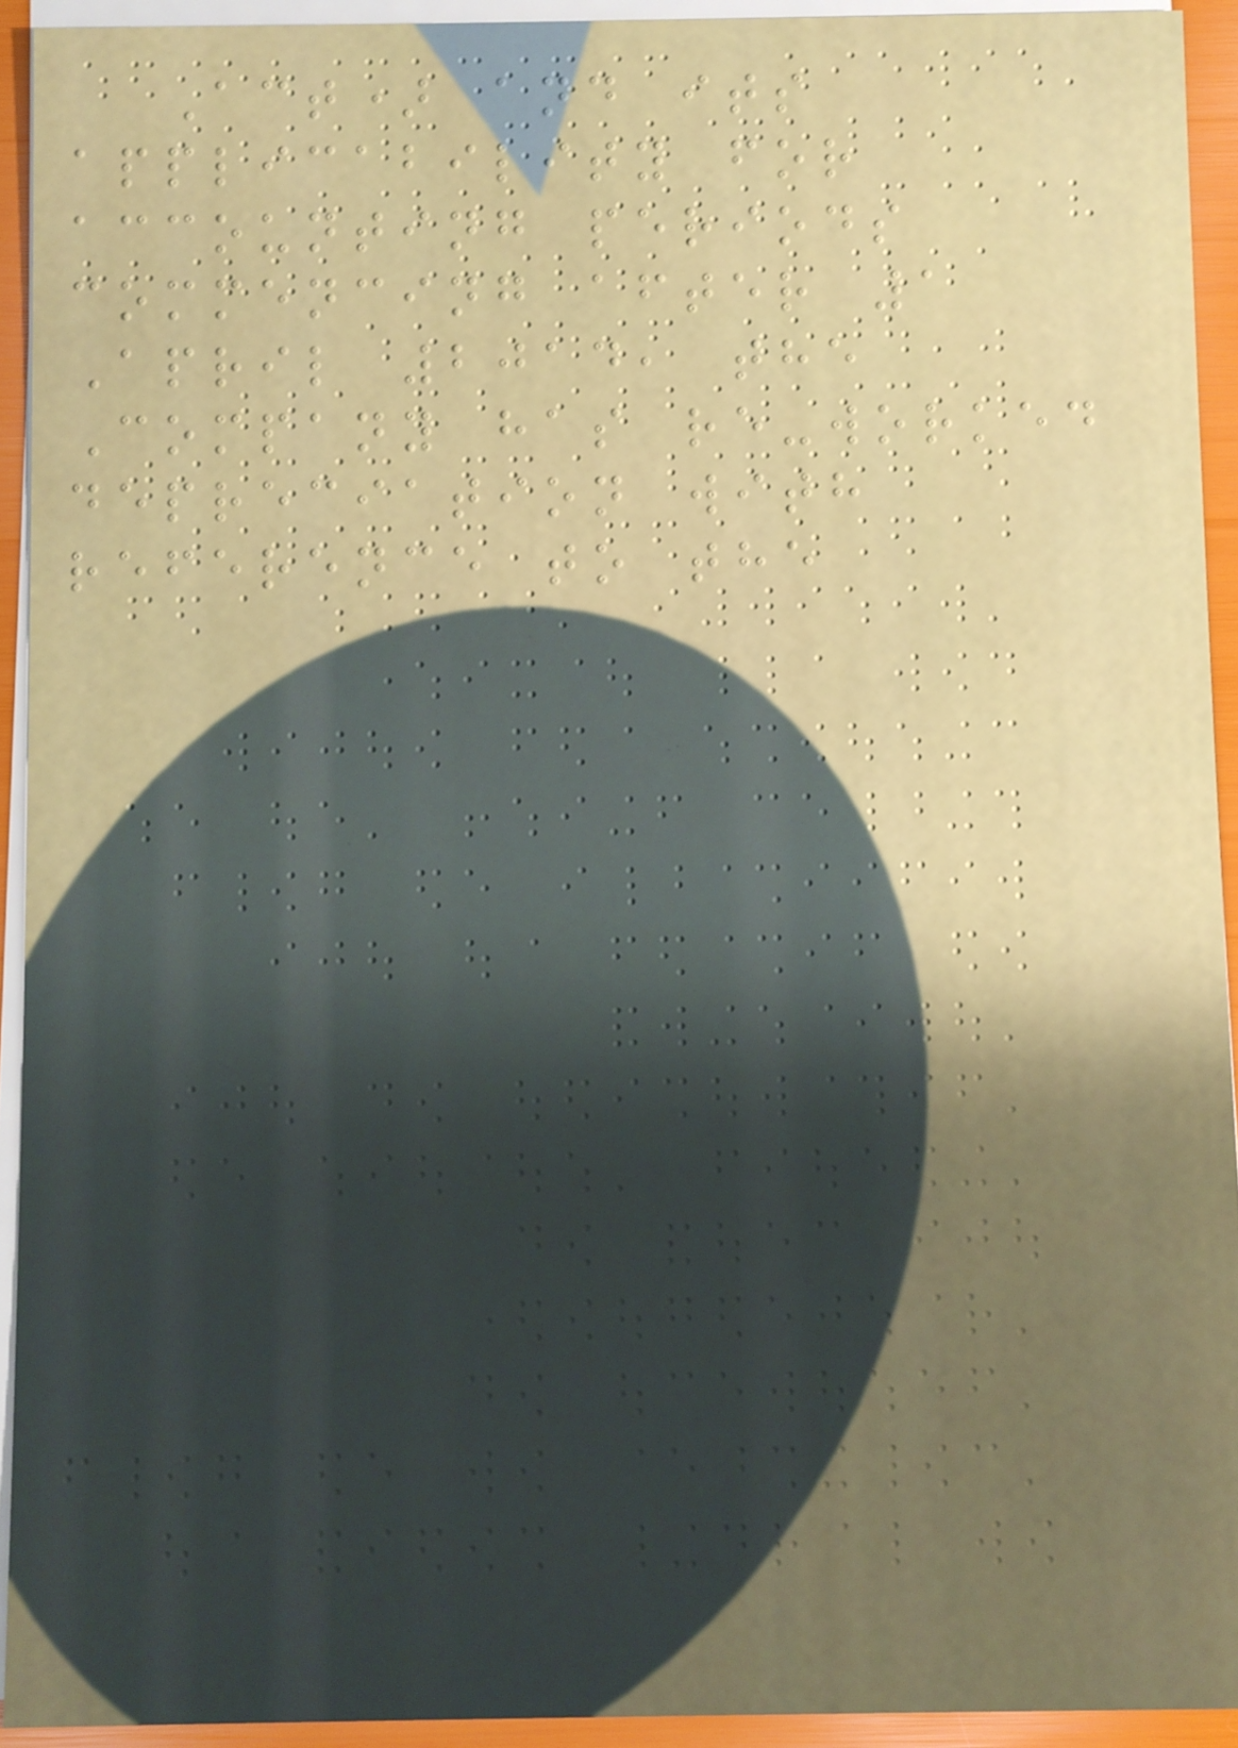Act) and its
applicability for
accounting periods
commencing after 1
April 2014, the
Company has re-worked
depreciation with
reference to the
